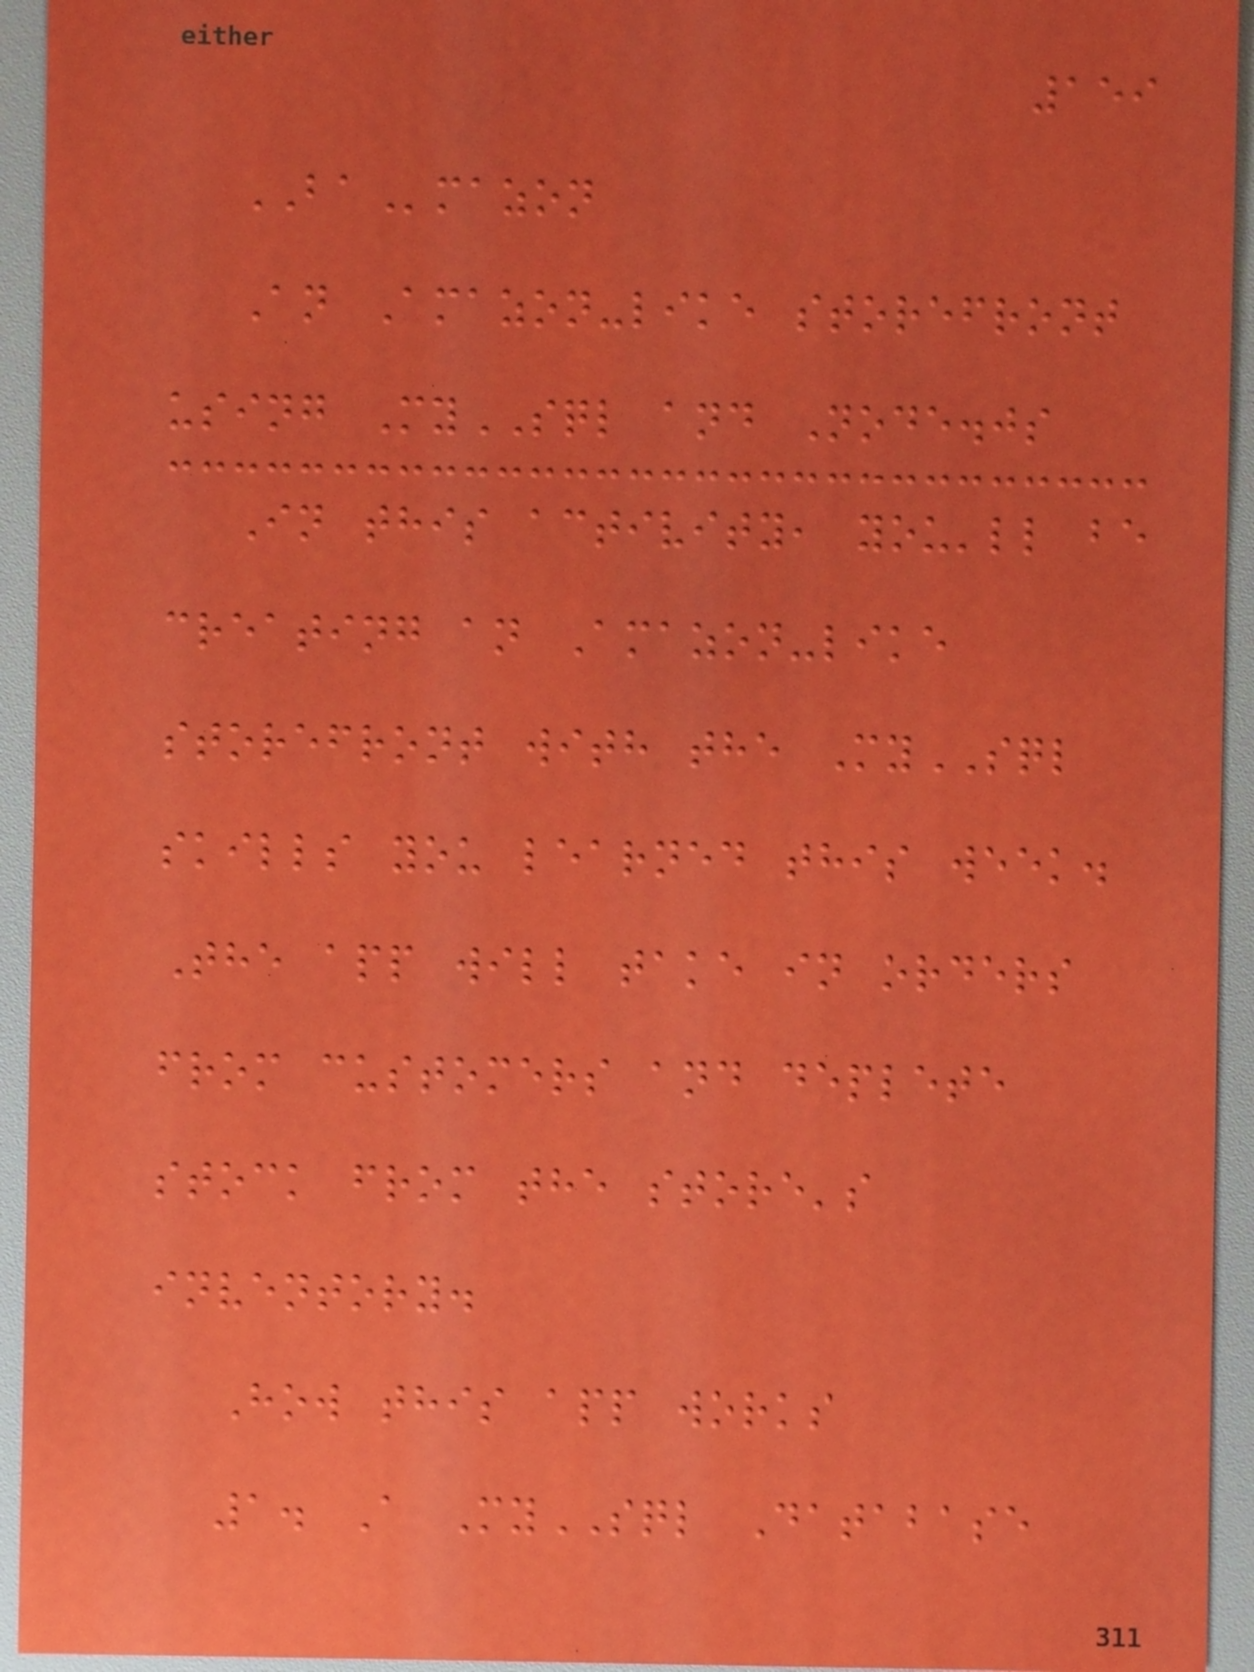159
BAmazon
An Amazon-like storefront
using MySQL and Node.js
In this activity, you'll be
creating an Amazon-like
storefront with the MySQL
skills you learned this week.
The app will take in orders
from customers and deplete
stock from the store's
inventory.
How this app works
1. A MySQL Database
